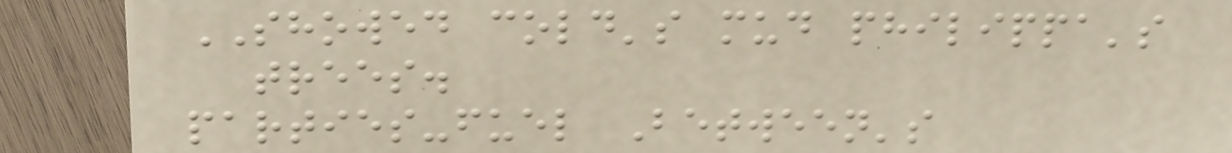SHOWED cold's mud philippa's
trees.
parties-fuel Between's
